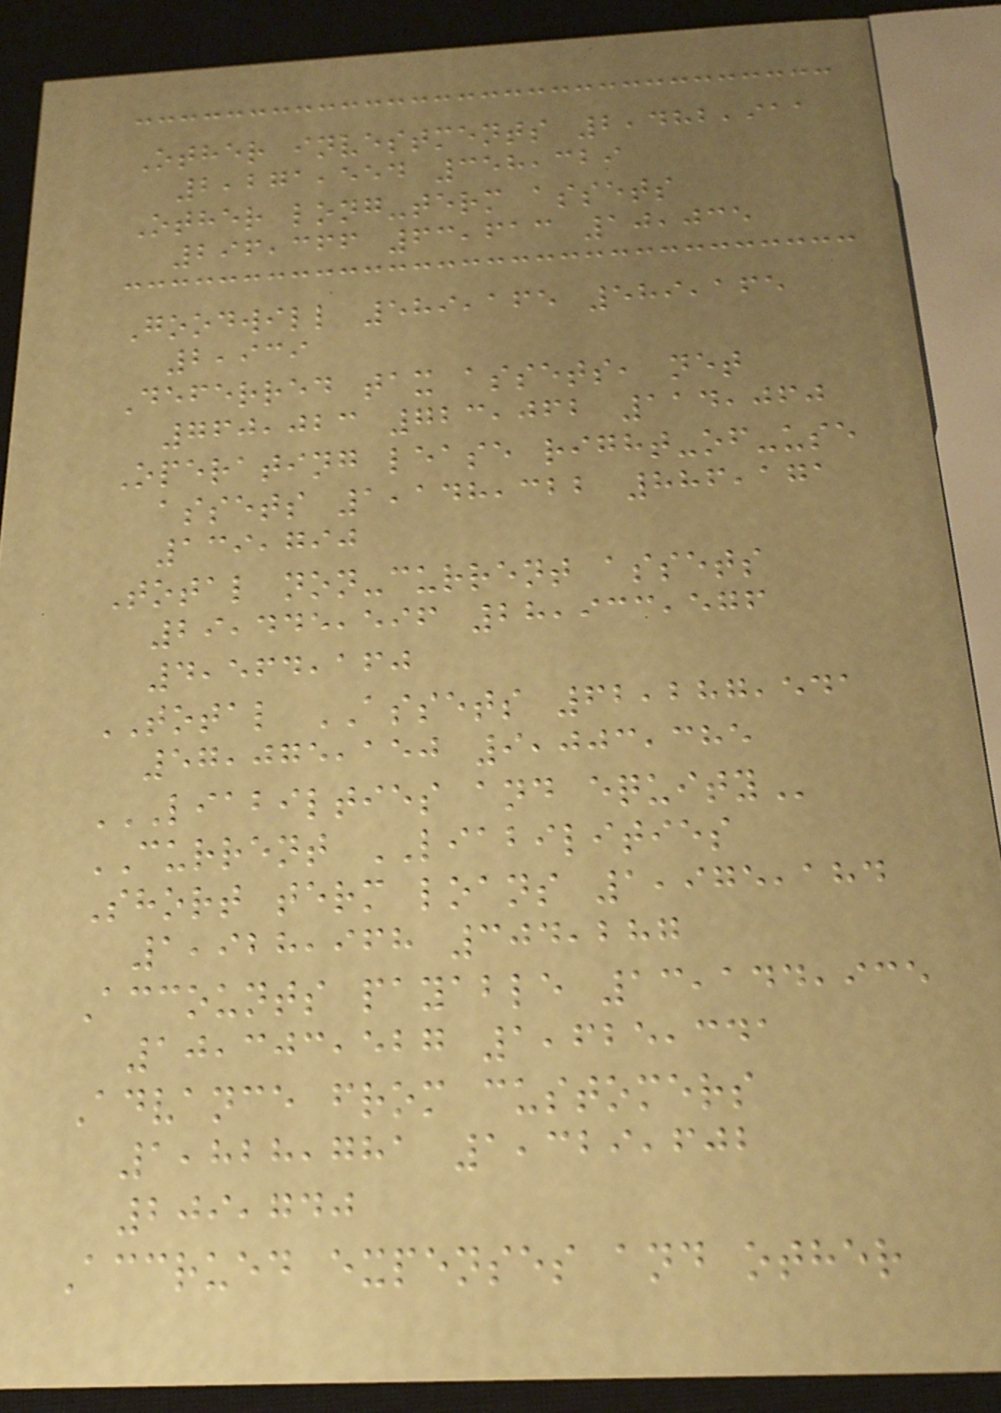Other investments 2,482,911
2,271,554 358,329
Other long-term assets
296,366 63,613 10,035
Goodwill 589,165 589,165
2,939
Deferred tax assets, net
760,023 723,062 114,060
Operating lease right-of-use
assets 1,148,322 886,171
139,790
Total non-current assets
29,445,596 28,933,576
4,564,160
TOTAL ASSETS 62,287,541
57,075,150 9,003,385
LIABILTIES AND EQUITY
CURRENT LIABILITIES
Short term loans 1,975,184
1,928,968 304,287
Accounts payable 13,144,935
10,303,527 1,625,341
Advance from customers
1,828,781 1,329,602
209,740
Accrued expenses and other
